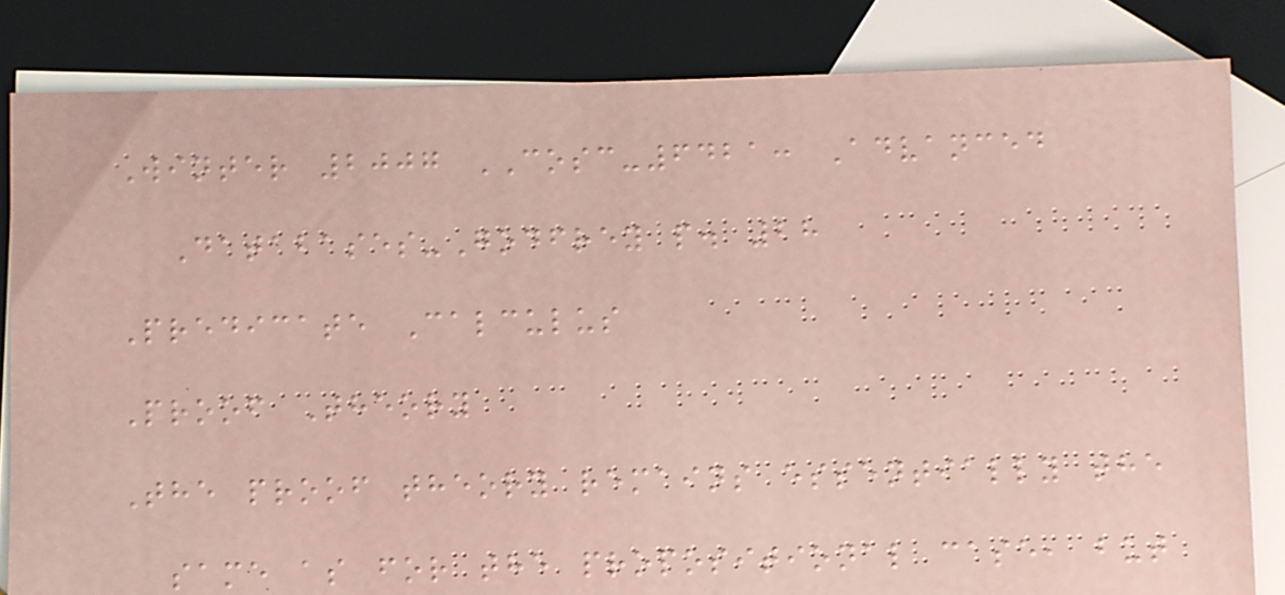Winter 2007 COSC-6421: Advanced
Databases-Godfrey p. 28
Predicate Calculus
Proof Theory
The proof theory remains essentially the
same as for the propositional case, but
